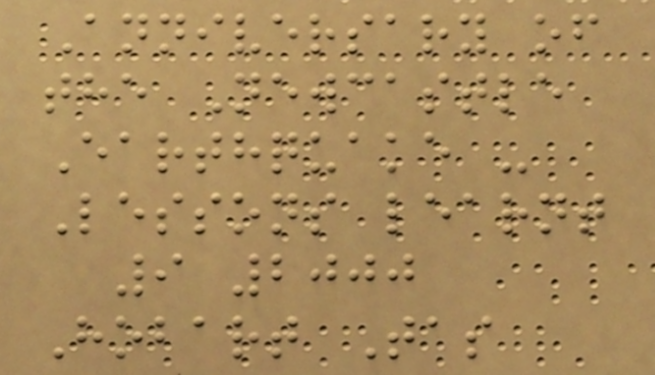Anniversary of
the Newcastle
Earthquake -
Lessons learnt
9 2000
Hobart Tas
